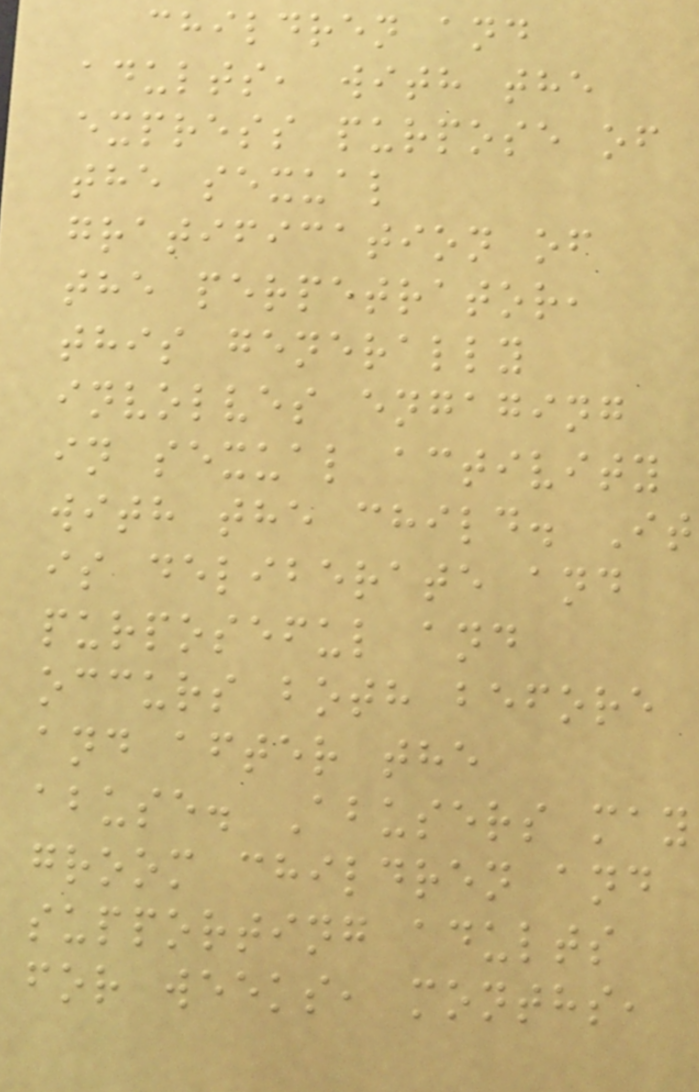children and
adults, with the
express purpose of
the sexual
gratification of
the perpetrator,
this generally
involves engaging
in sexual activity
with the child. It
is deliberate and
purposeful and
occurs both before
and after the
abuse. Abusers may
groom children and
supporting adults
for weeks, months,
